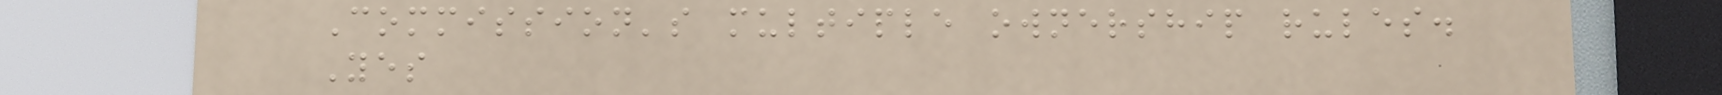Commission's multiple ownership rules.
Yes
